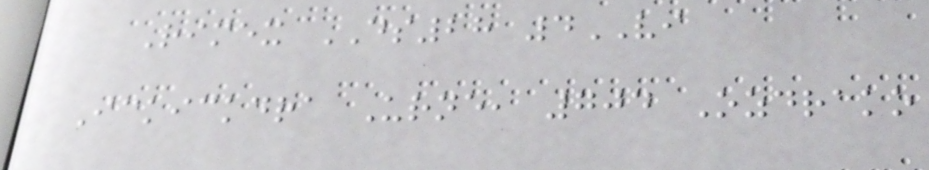Rimex DS28 4VI
Ickickdra Urne, 704 Ozdrako
